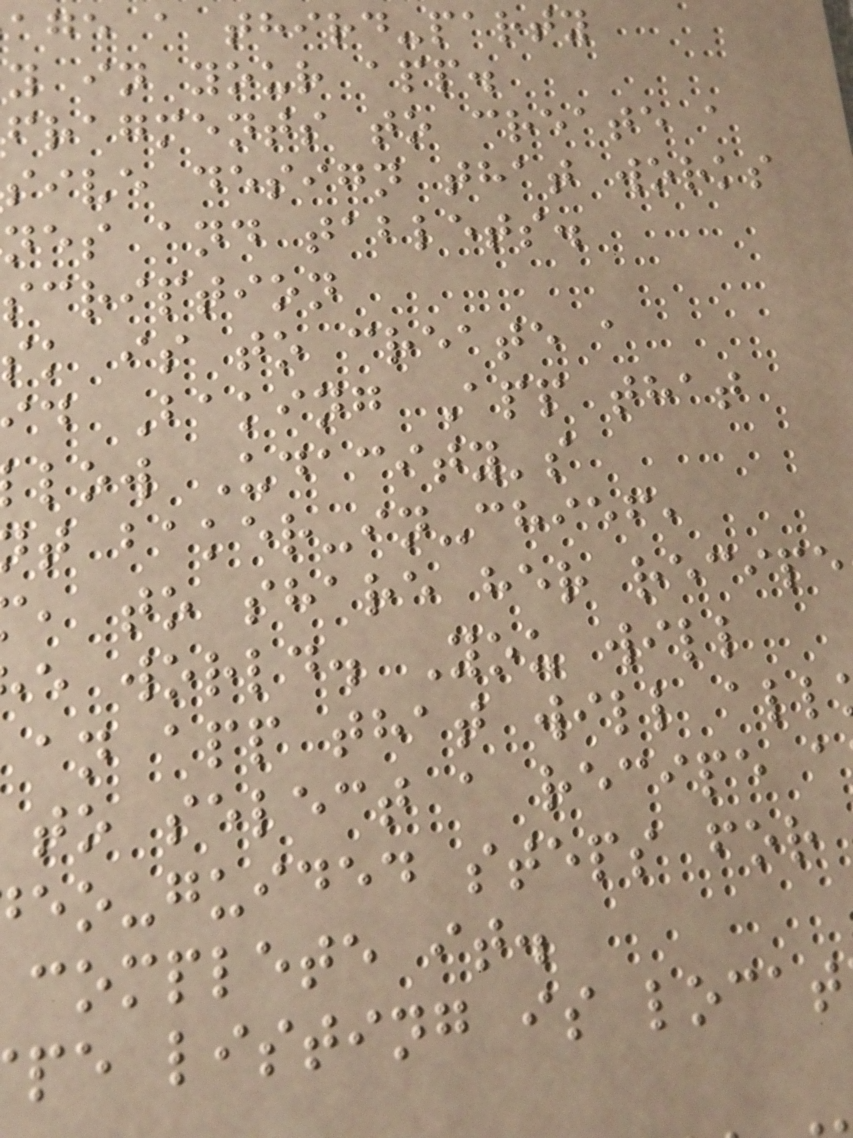age a third-party
y in your app.
fragments to create a
sive design that works
nes and tablets.
scription
sk is to create a
d Baking App that
low Udacity's
t baker-in-chief,
, to share her recipe
e world. You will
an app that will all
to select a recipe a
eo-guided steps for
complete it.
pe listing is locat
